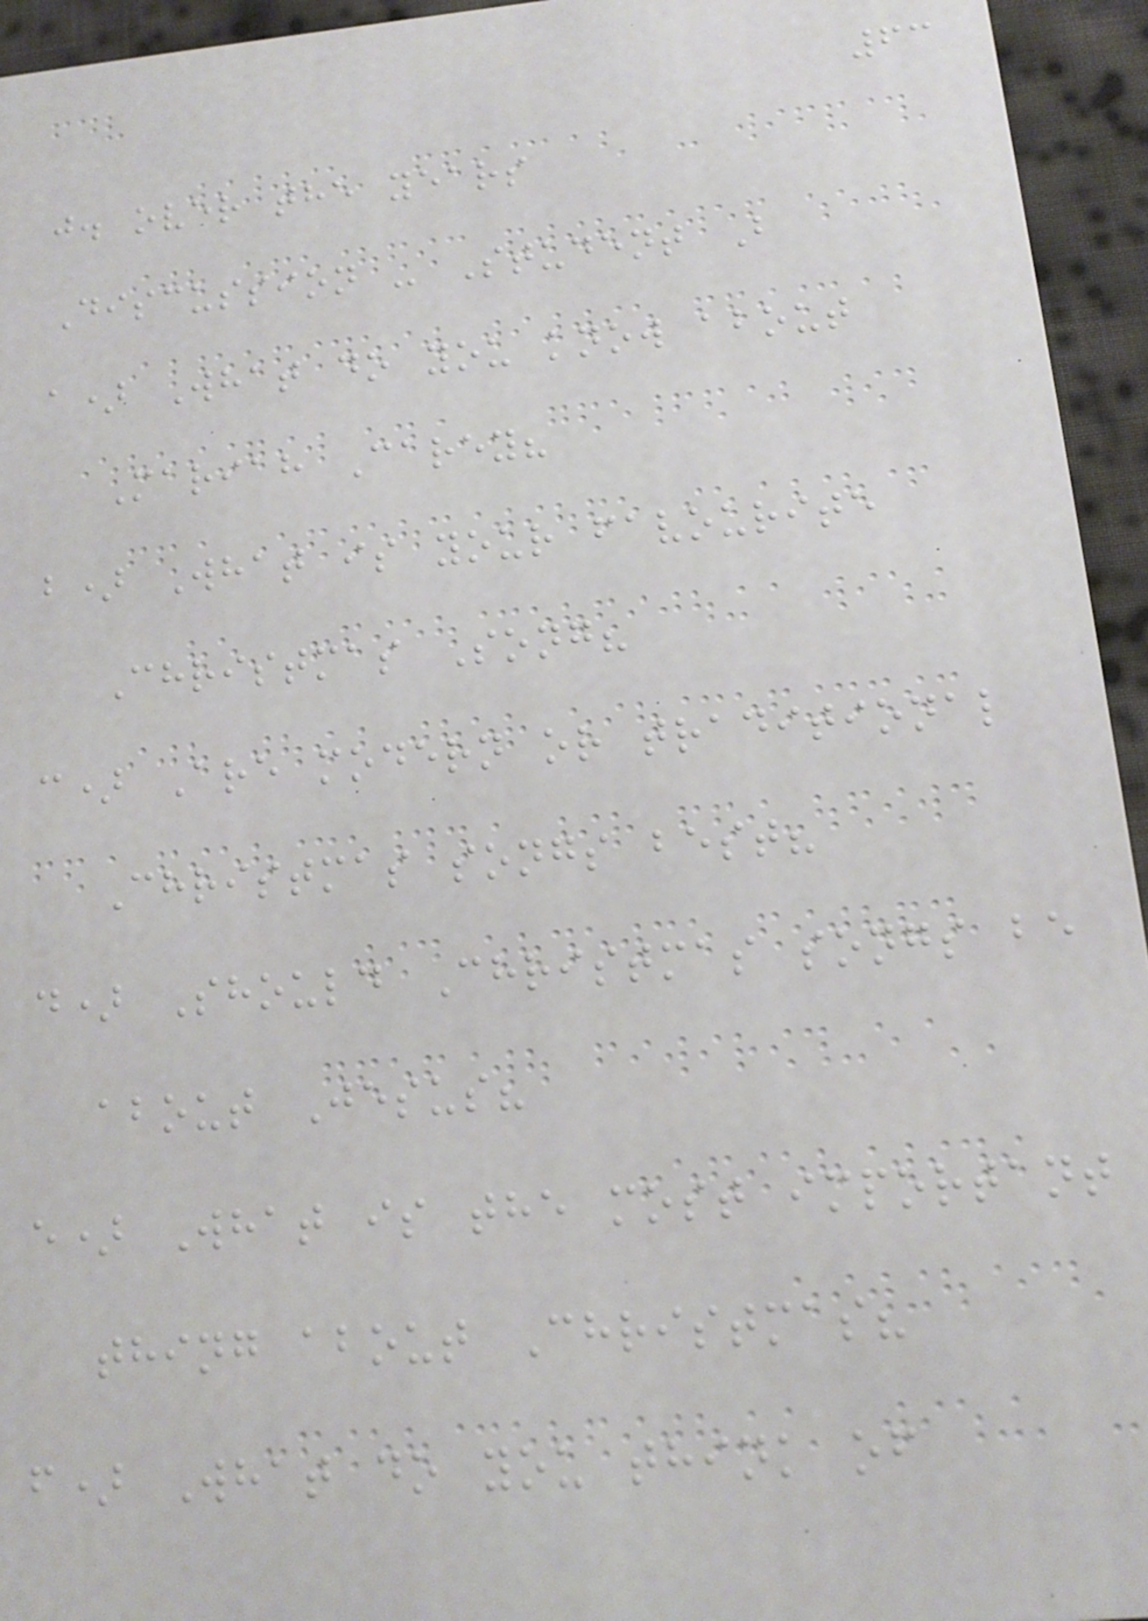63
j. over the years
Discussion - Student B
a) What do you know about
Mariah Carey?
b) What is your favourite
Christmas Song?
c) Are modern or traditional
Christmas songs best?
d) Should Christmas songs be
about Jesus?
e) What is the most important
thing about Christmas?
f) What do you think of
